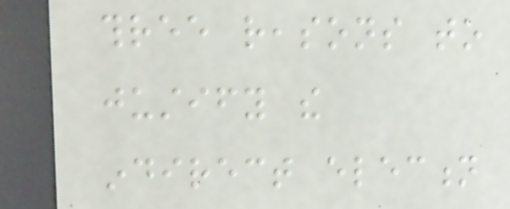three reasons to
justify the
indirect election
